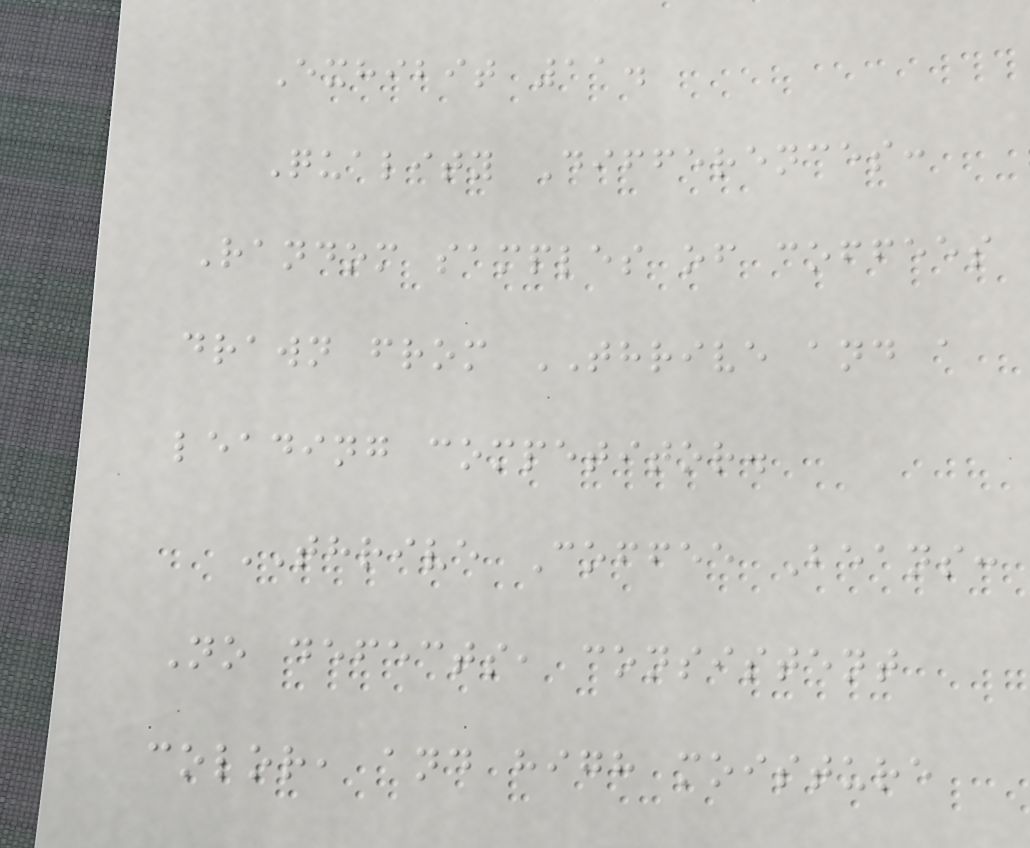Exhibit 11.
Quality Differences:
Random samples of coffees
drawn from THRIVE and a
leading competitor.
THRIVE Coffee Beans:
No defects, consistent
color, and high moisture
